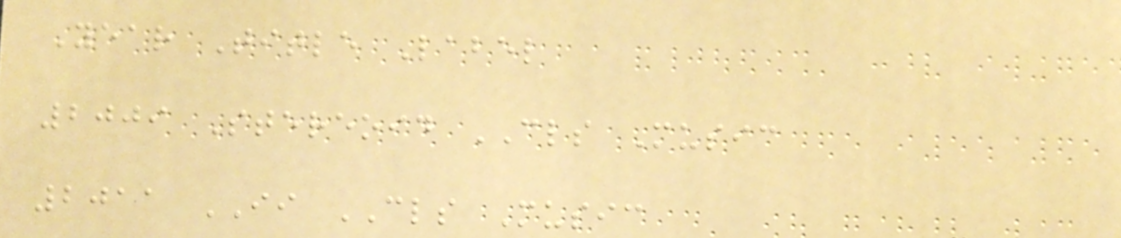Year Title Label
2009 Stereoid CLS Music
2011 II CLS Music
